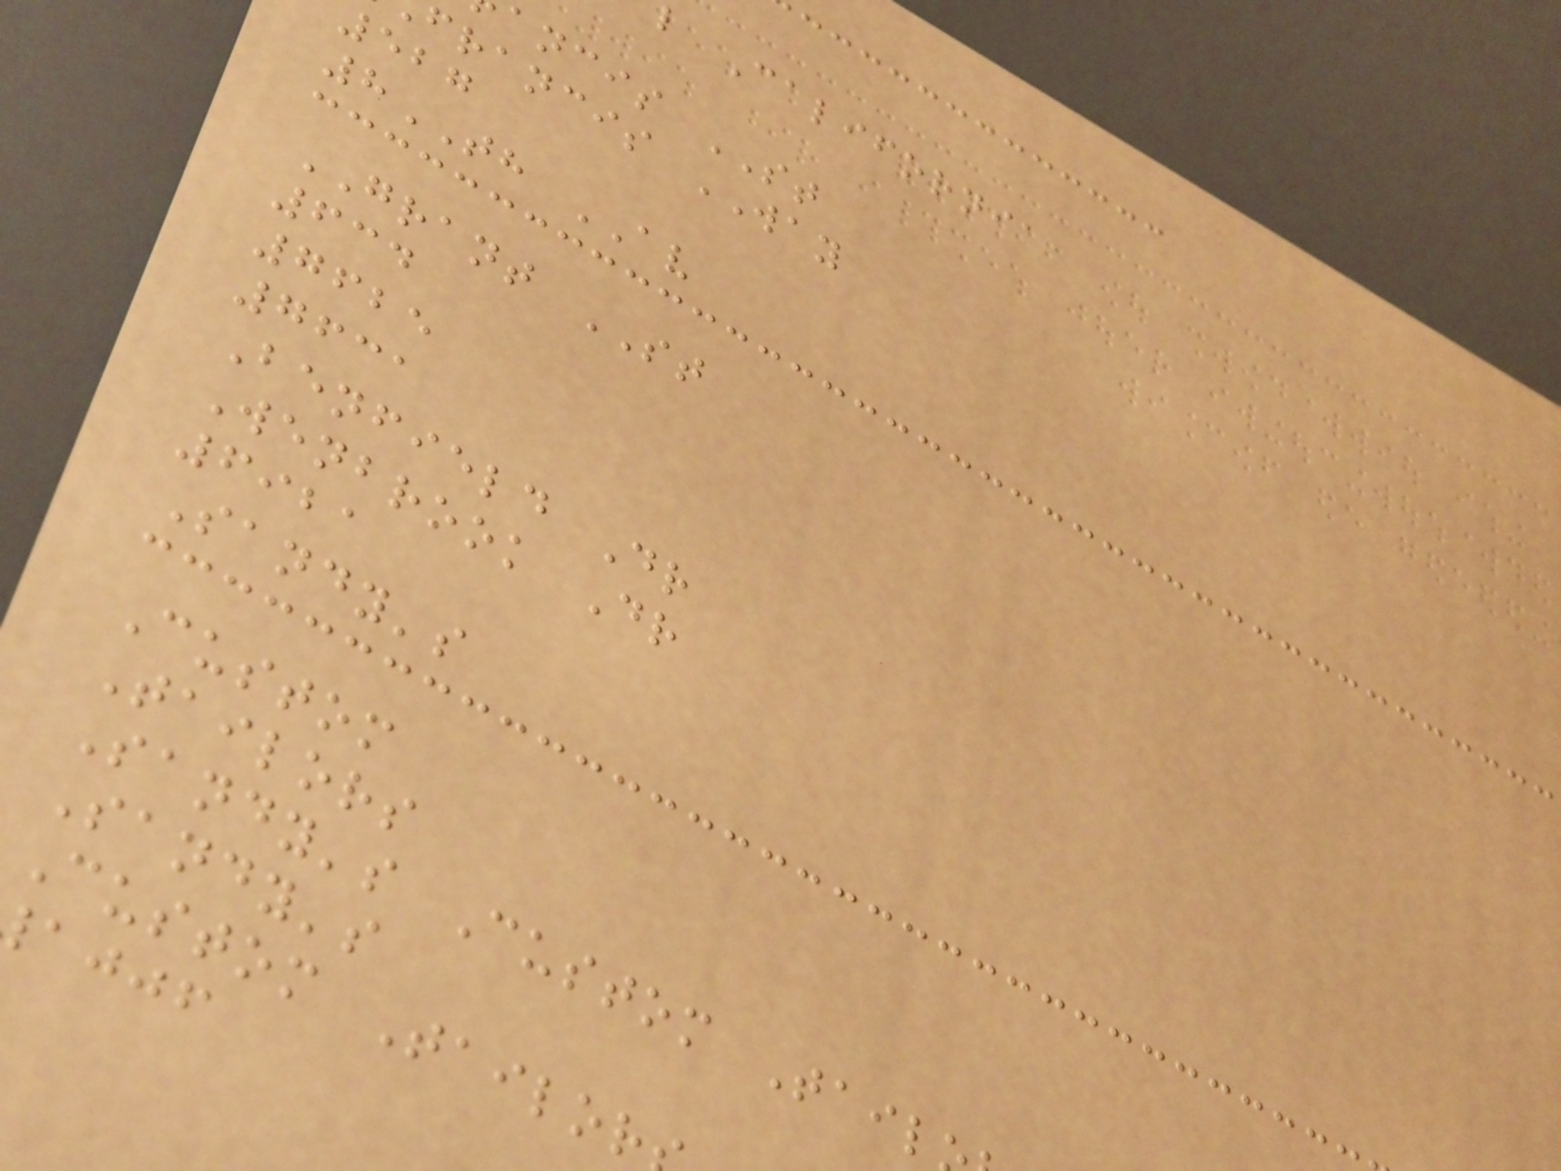l California
ancis ST
francis WAY
527
8TH AV
GRANT ST
634
7625
7631
Benfield Dr
Wenbrook Dr
6921
Sandy's
Custom
Tailors
Sandy's Custom Tail
Sandy's
Custom Tailor
ajjf
